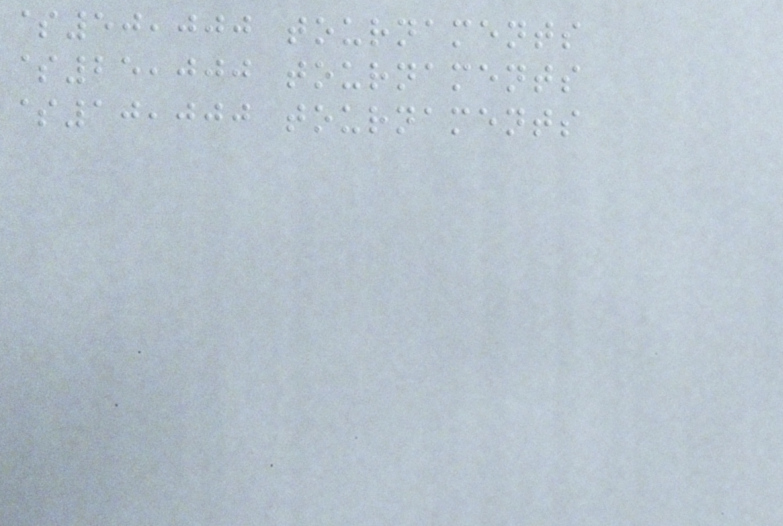$50,000 tournaments
$25,000 tournaments
$10,000 tournaments
